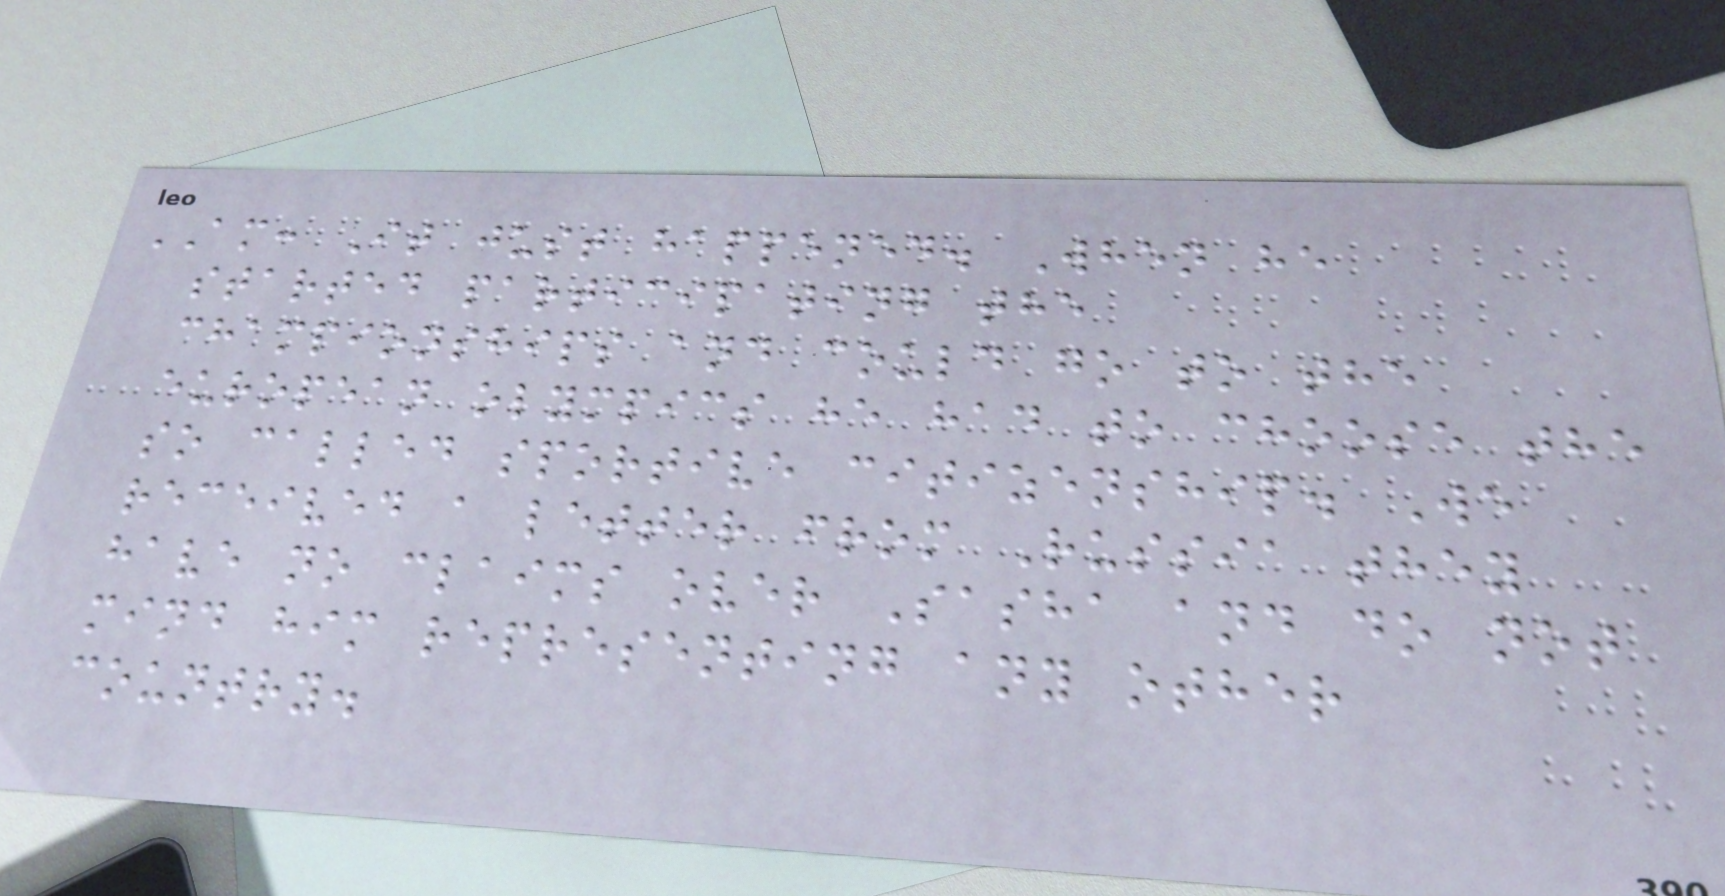AM: It just happened. When he
started participating the
championships and could go to the
european olympics he had to choose the
so called sportive citizenship. We
received a letter from Russia they
have no claims over Sasha and do not
mind him representing any other
country.
